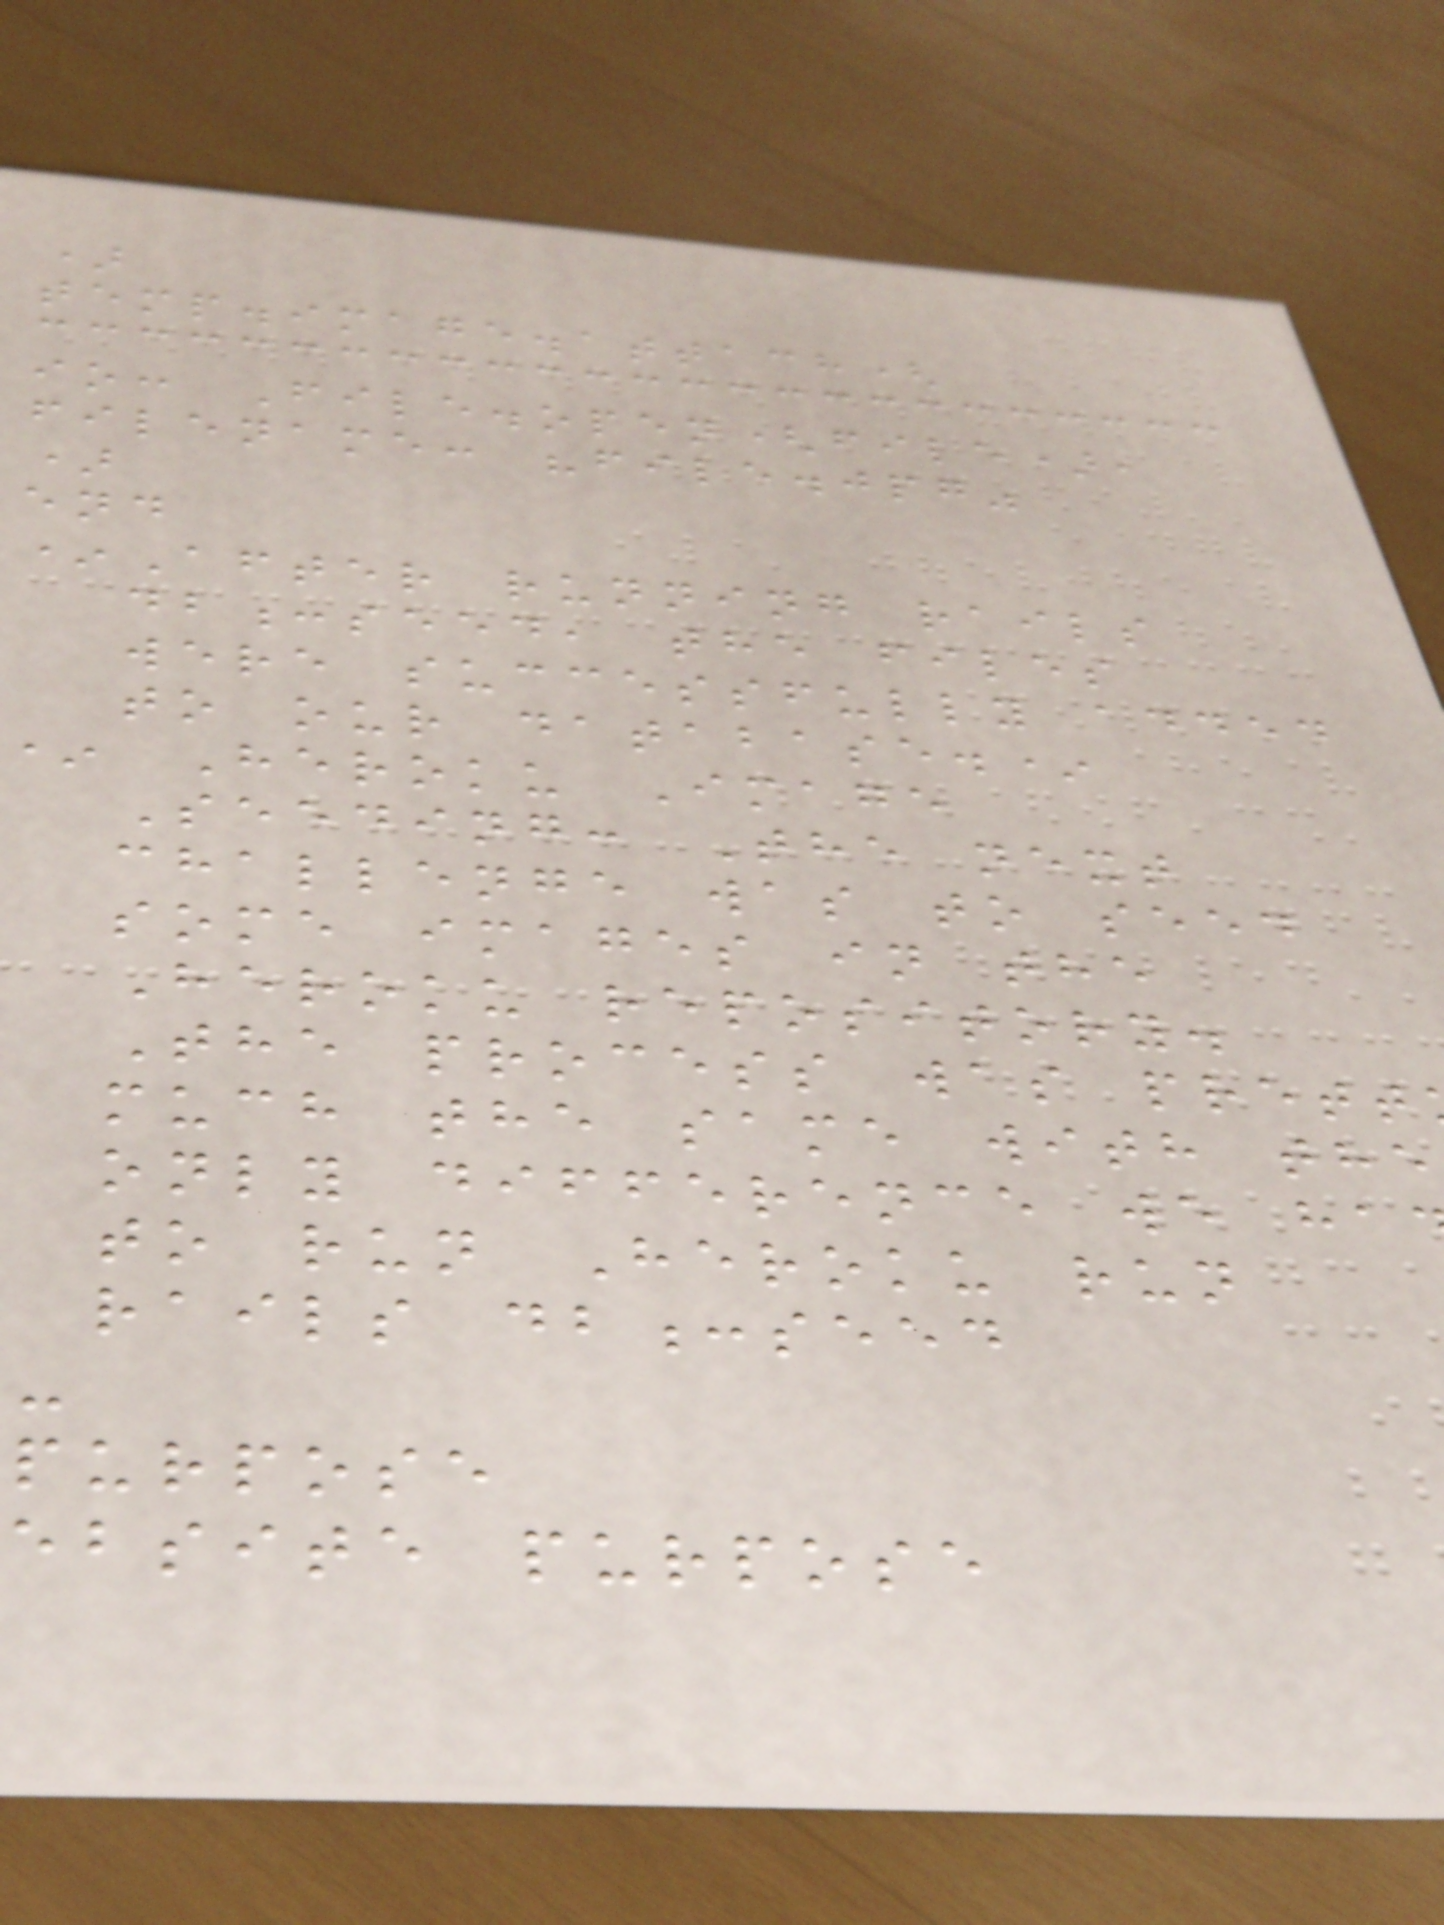)
temp.image.attach(
io: File.open(file),
filename: "file.jpg"
)
end
*After running rails
db:seed, the files
were successfully added
to our database.*
* Heroku Image
Seeding: The next
challenge was to seed
some images in the
Heroku repository.
The process was prett
much the same with the
only difference we ha
to run Heroku run
rails db:seed
purpose
ebsite purpose
